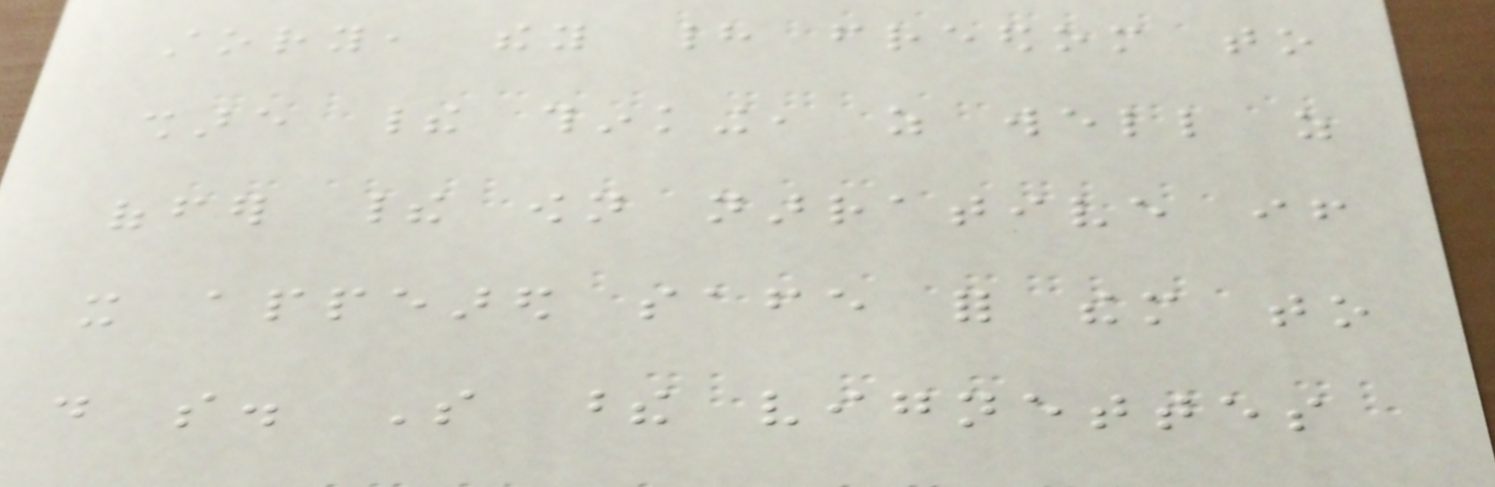story, they had freedom to
share their thinking, as well as
offer their own narrative if
it appeared safe for them to
do so. So these vignettes
